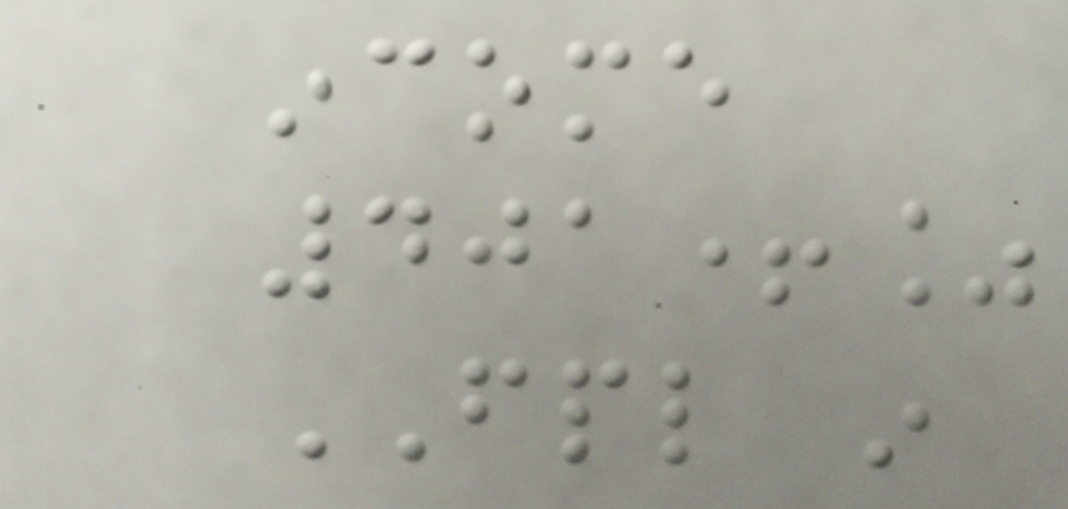income
401+%
FPL in
